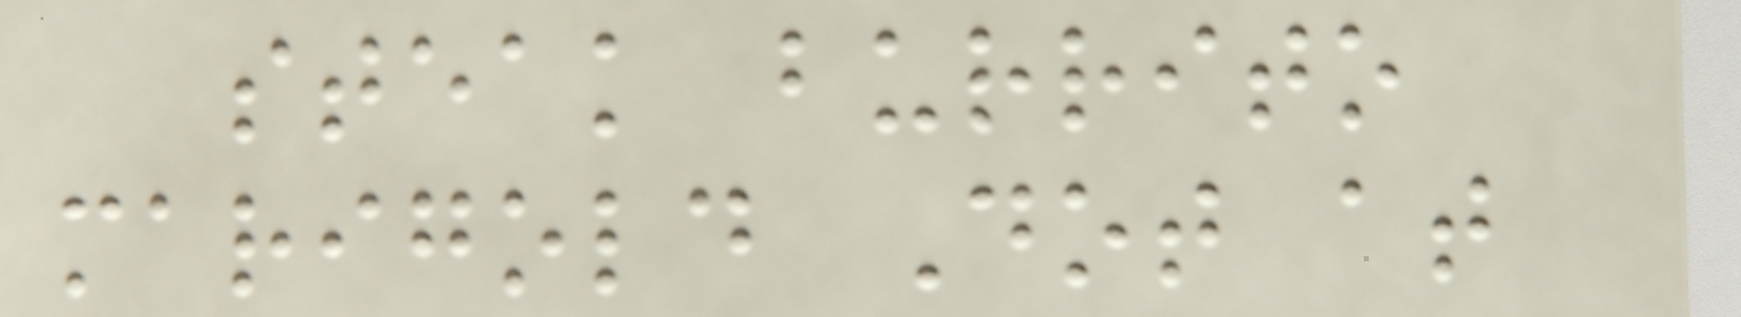steak burrito
marigold Dot at
